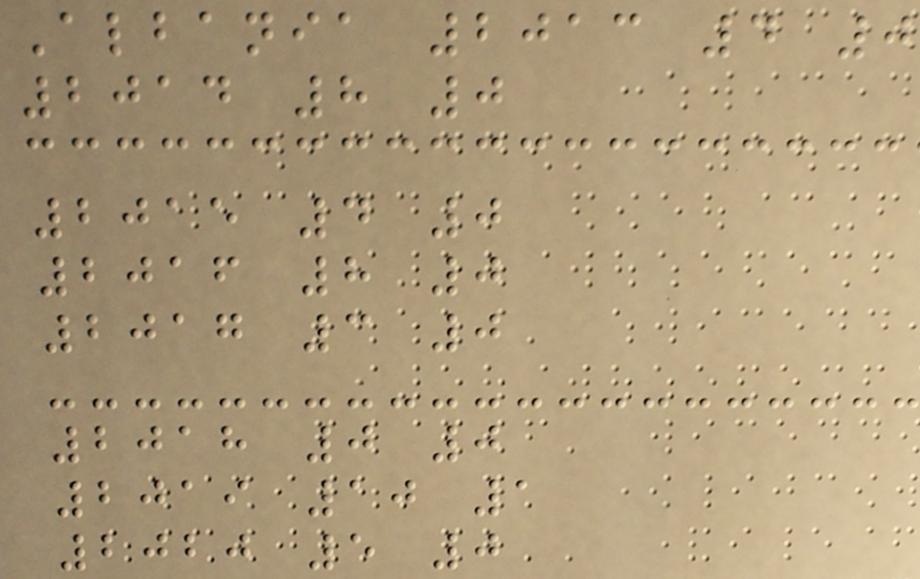Albania 2013 4 0
2014 8 0
2015 4 0
2016 8 0
2017 3 0
2018 0 0
2019 10 1
2020 5 0
